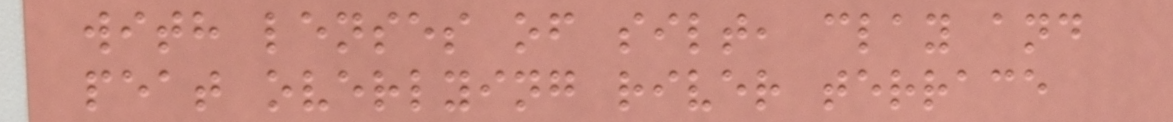with lenses of silt, clay and
peat overlying river terrace
